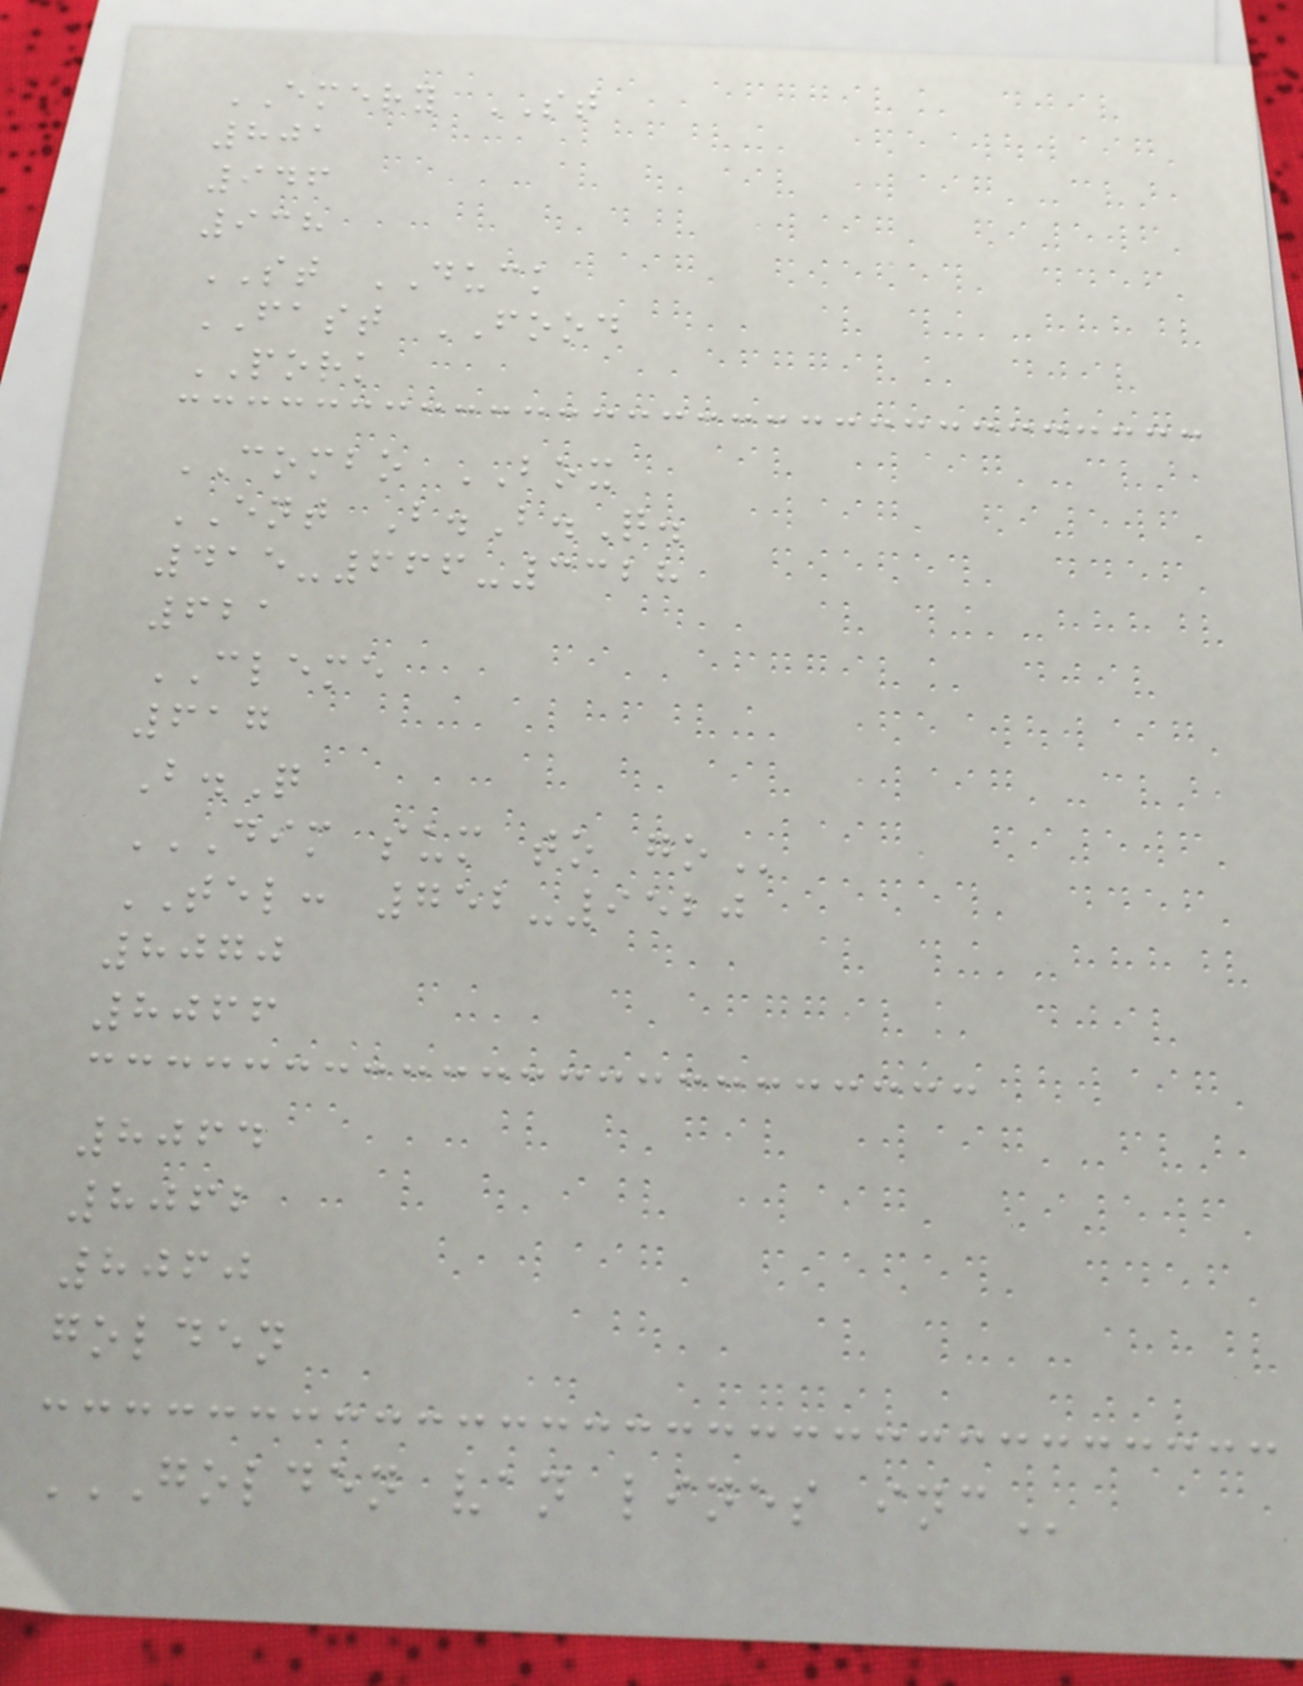EMERY ST
801
946
938
ST DUCK
FAST FOOD
PORK
COMBO BOX
ENT B.B.Q.
415-666-3328
621
CLEME
617
B.Q
DIM SUM TO GO
TEL: 752-9520
8070
8066
8064
8062
8060
golden
GOLDEN VAN LINES INC
